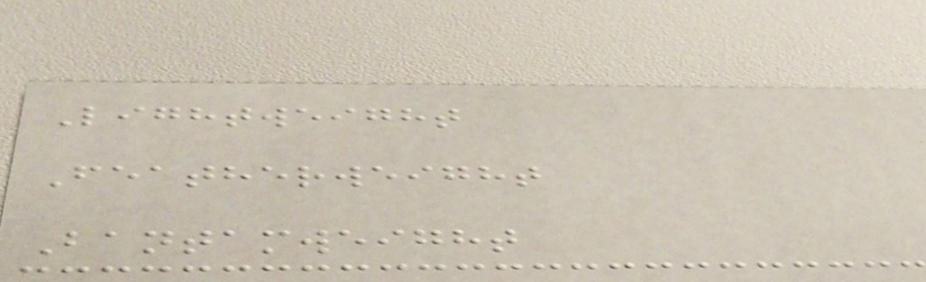Lightweight
Featherweight
Bantamweight
